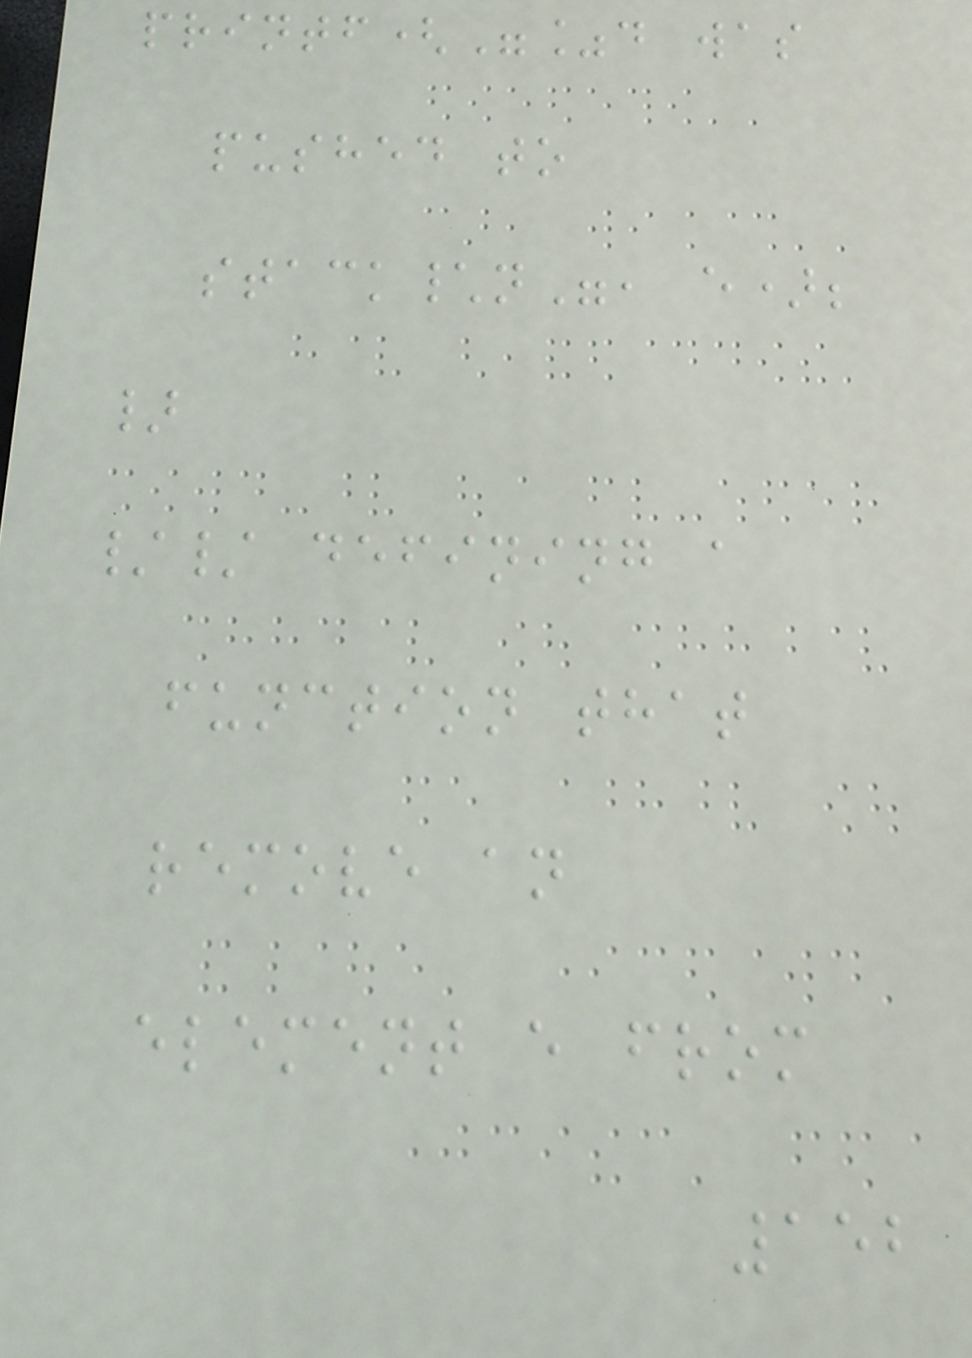printf("%d was
pushed to
stack\n", e);
}
// defining a
function that
remove an
element e from
152
